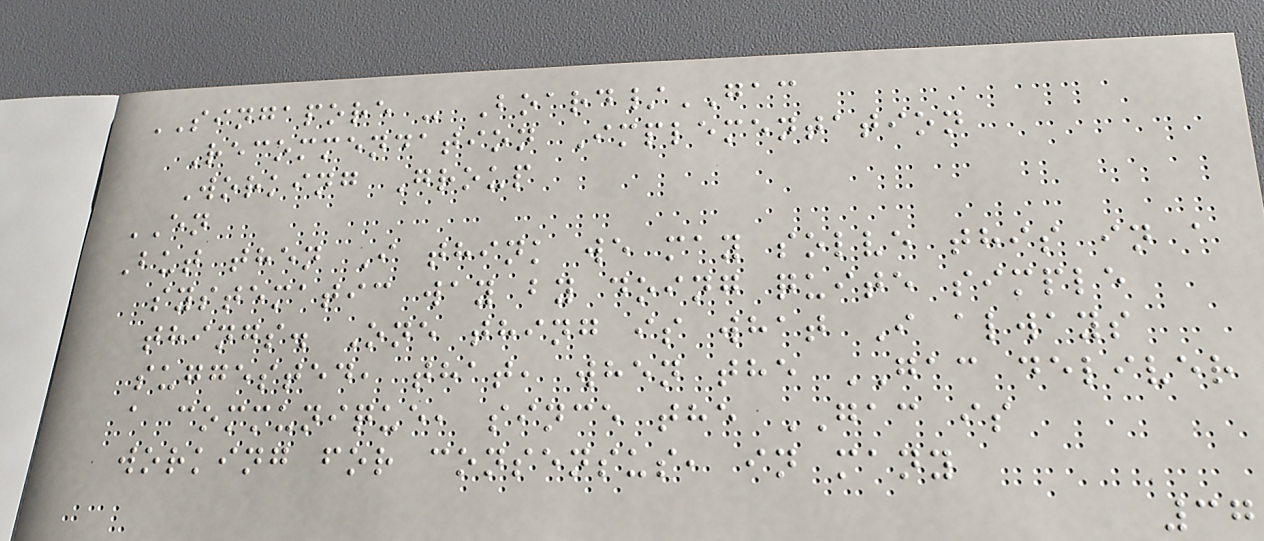SINGAPORE - Board/GAC
Recommendation Implementation
Working Group
EN
But then I think we may solve this in a
systematic way by doing quite simple
things. One thing is what I always
suggested, that, when the GAC deliver
a communique, since the GAC is
working for consensus, in many
37
